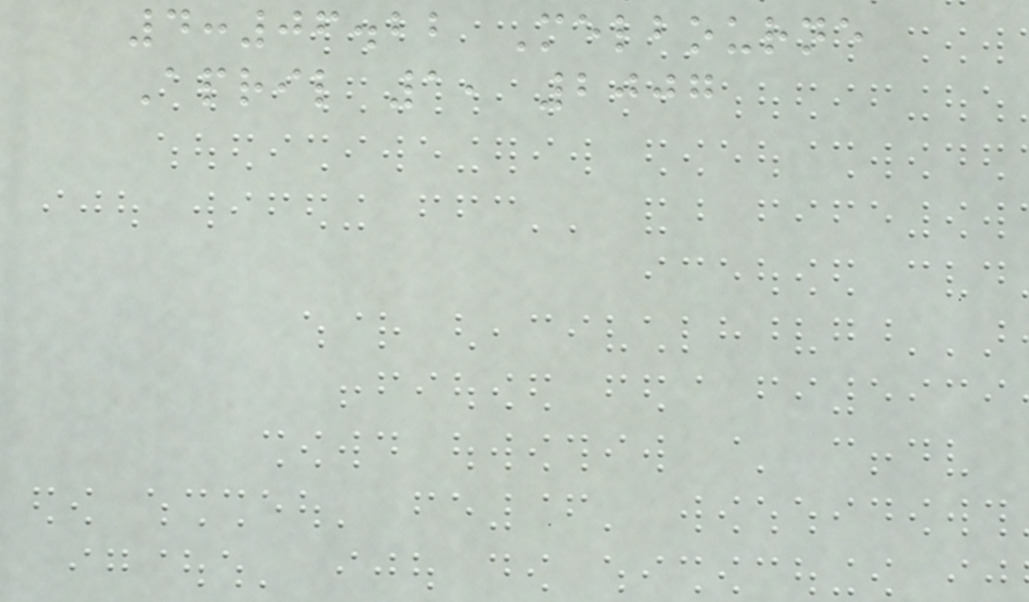4:06.22 Melbourne
April 1, 2007
